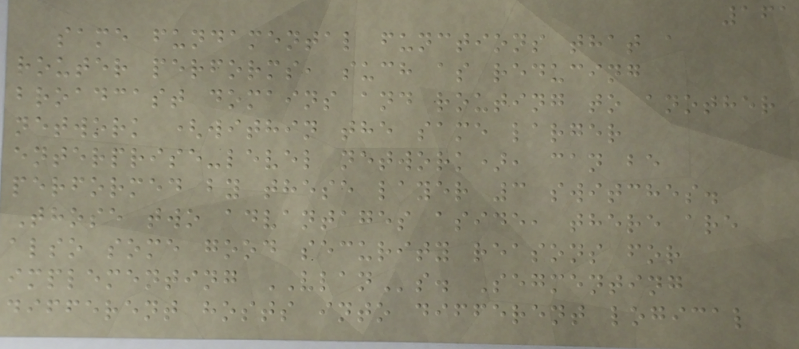161
same fundamental functions that a
router performs, such as reducing
broadcast domains and routing to another
network (within the same larger
enterprise-level network), can be
performed by these layer 3 switches.
Those two advantages aside, there are
also some good security reasons for
implementing VLANs. Segmenting
different hosts into different logical
